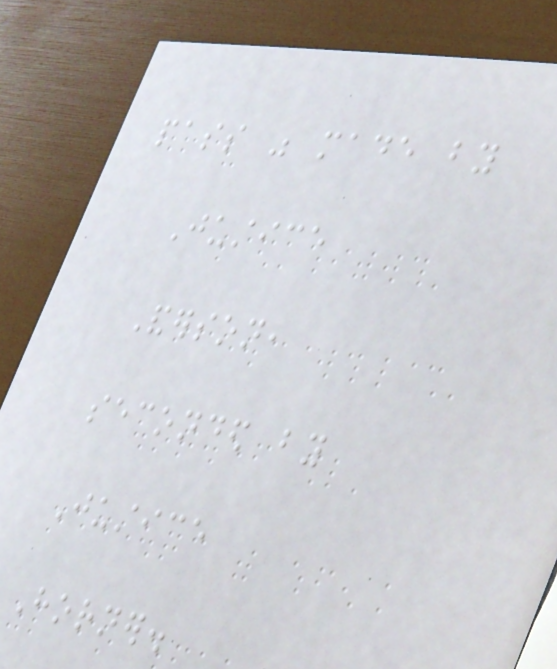pass was made by
Justice
Anderson,
seconded by
Justice
Horner.
